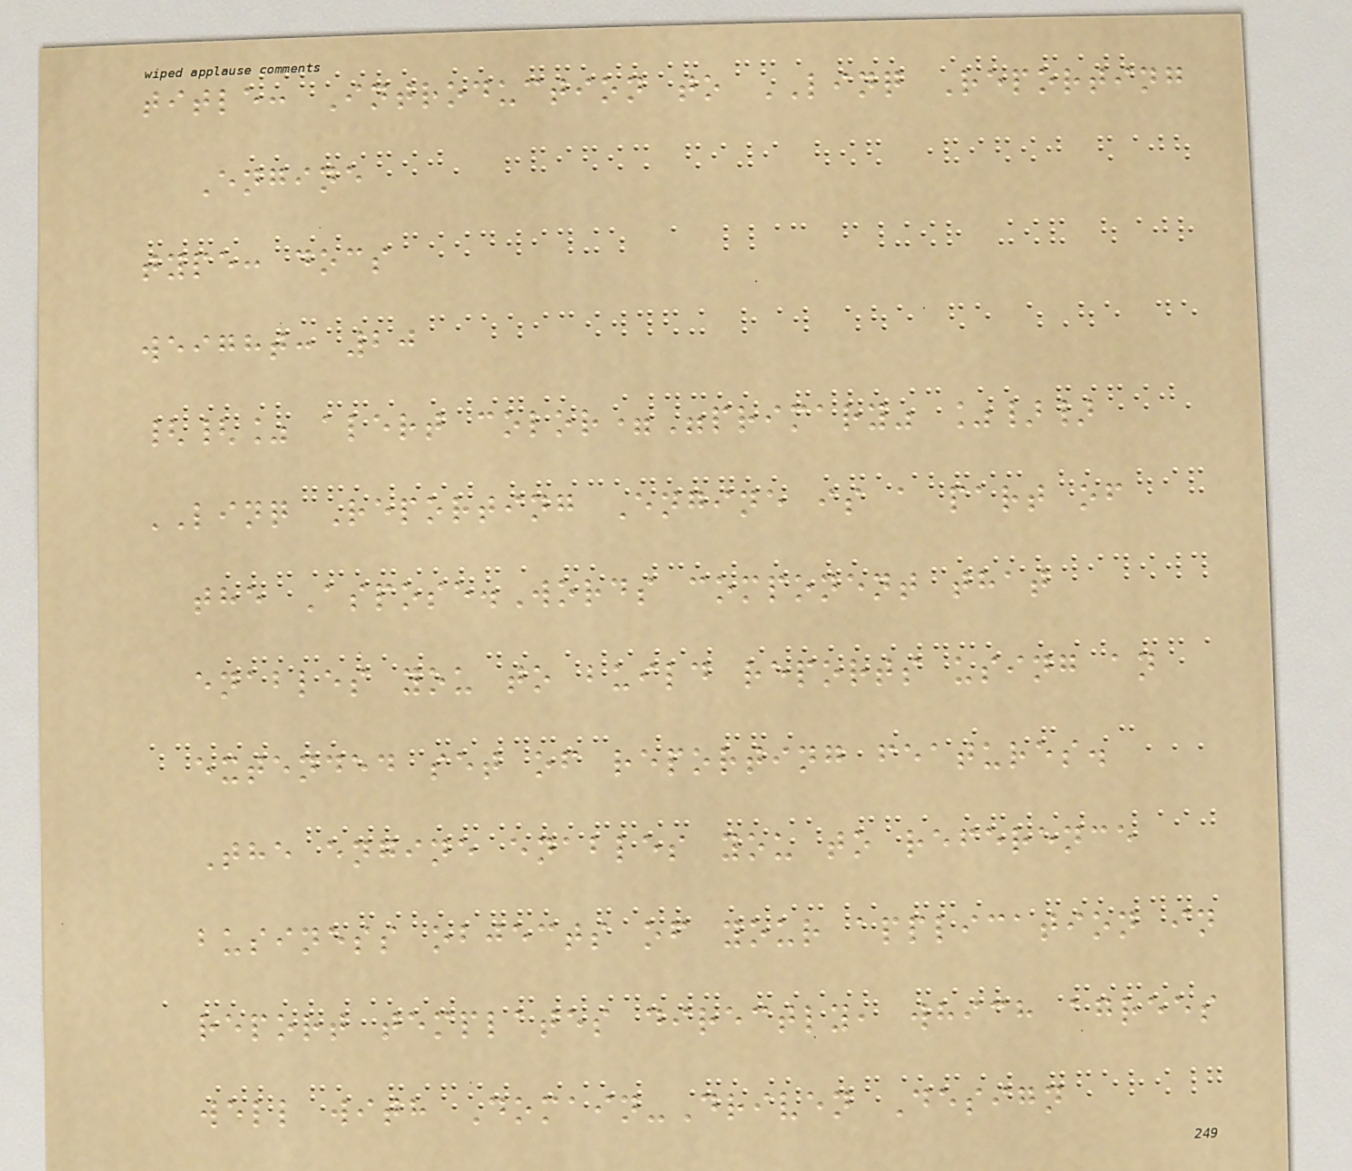title: Introduction to LINQ Reporting
Engine
type: docs
weight: 20
{{% alert color="primary" %}}
LINQ Reporting Engine is a part of
the Aspose.Words component that
enables you to build reports using an
extended set of reporting features.
The engine enables you to reference
business objects of your application in
report templates directly, which agrees
well with Domain-Driven Design
